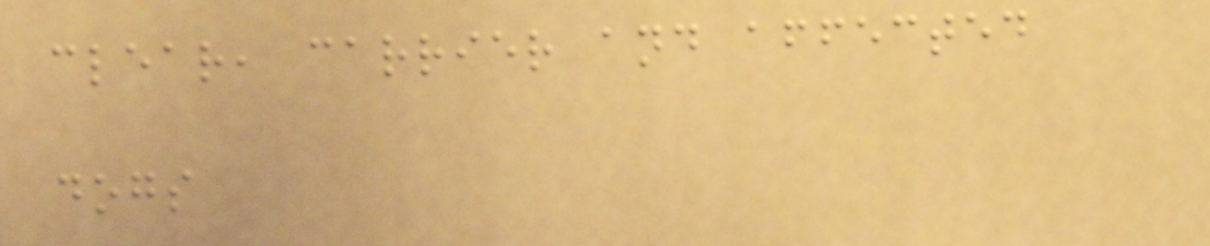clear, carrier and affected
dogs
